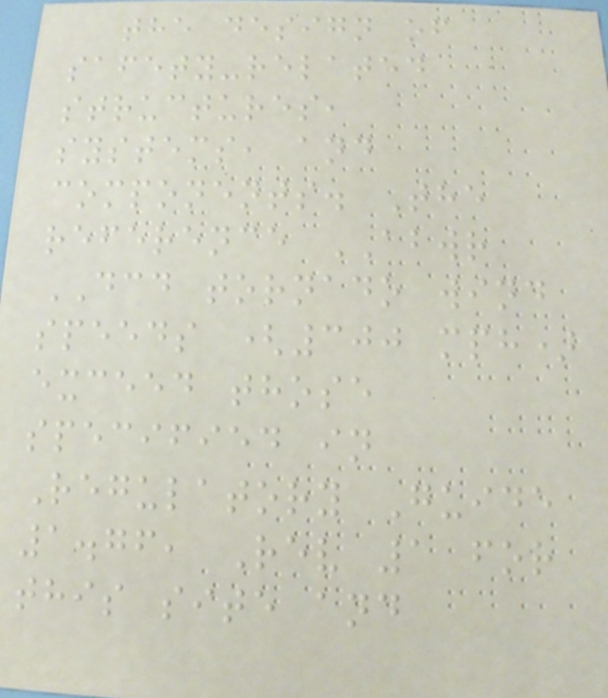the design of
safety-related
structures,
systems, and
components. The
reference ABWR
DCD tornado wind
speeds (300 mph)
exceed those
specified in
Regulatory Guide
1.76, Rev 1 for
this site and
